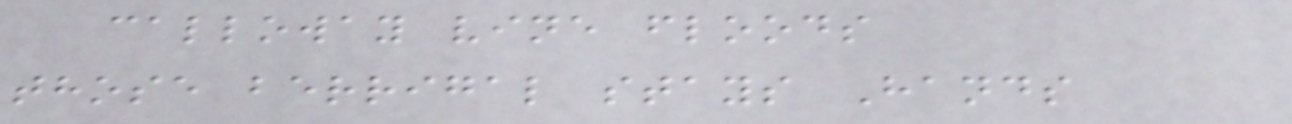calloway vine floods
those berrigal stays Hands
